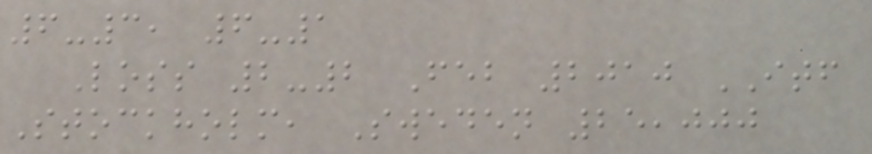6-3, 6-1
Loss 2-2 Feb 2010 ITF
Stockholm, Sweden 25,000
